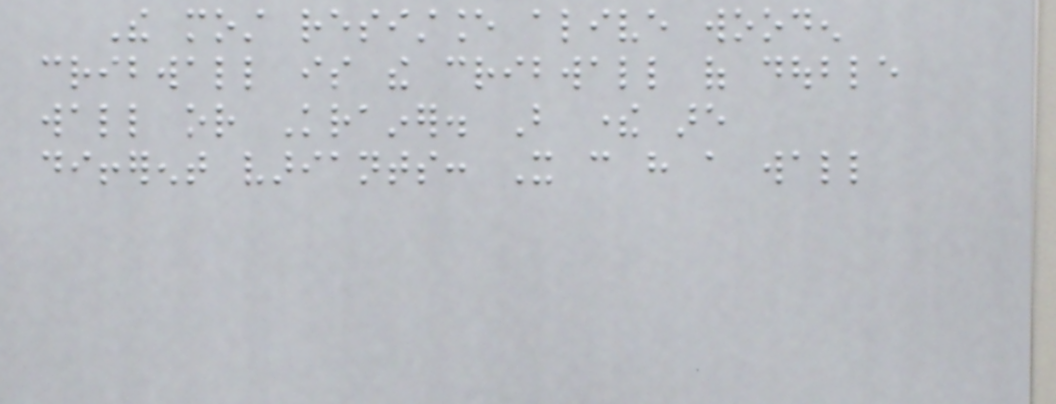The most resistance alive wooden
cribwall is the cribwall of double
wall or Krainer. But there are
different variants: It can have a wall
